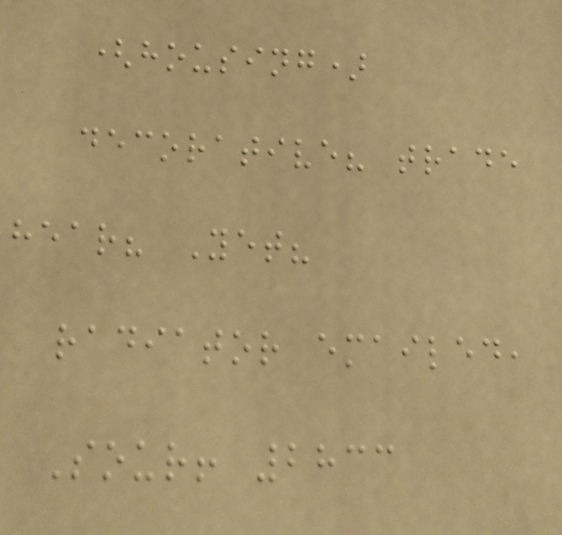(housing)
decorative? trade
hear? Yet?
radiator emailed,
Sour! 2833
